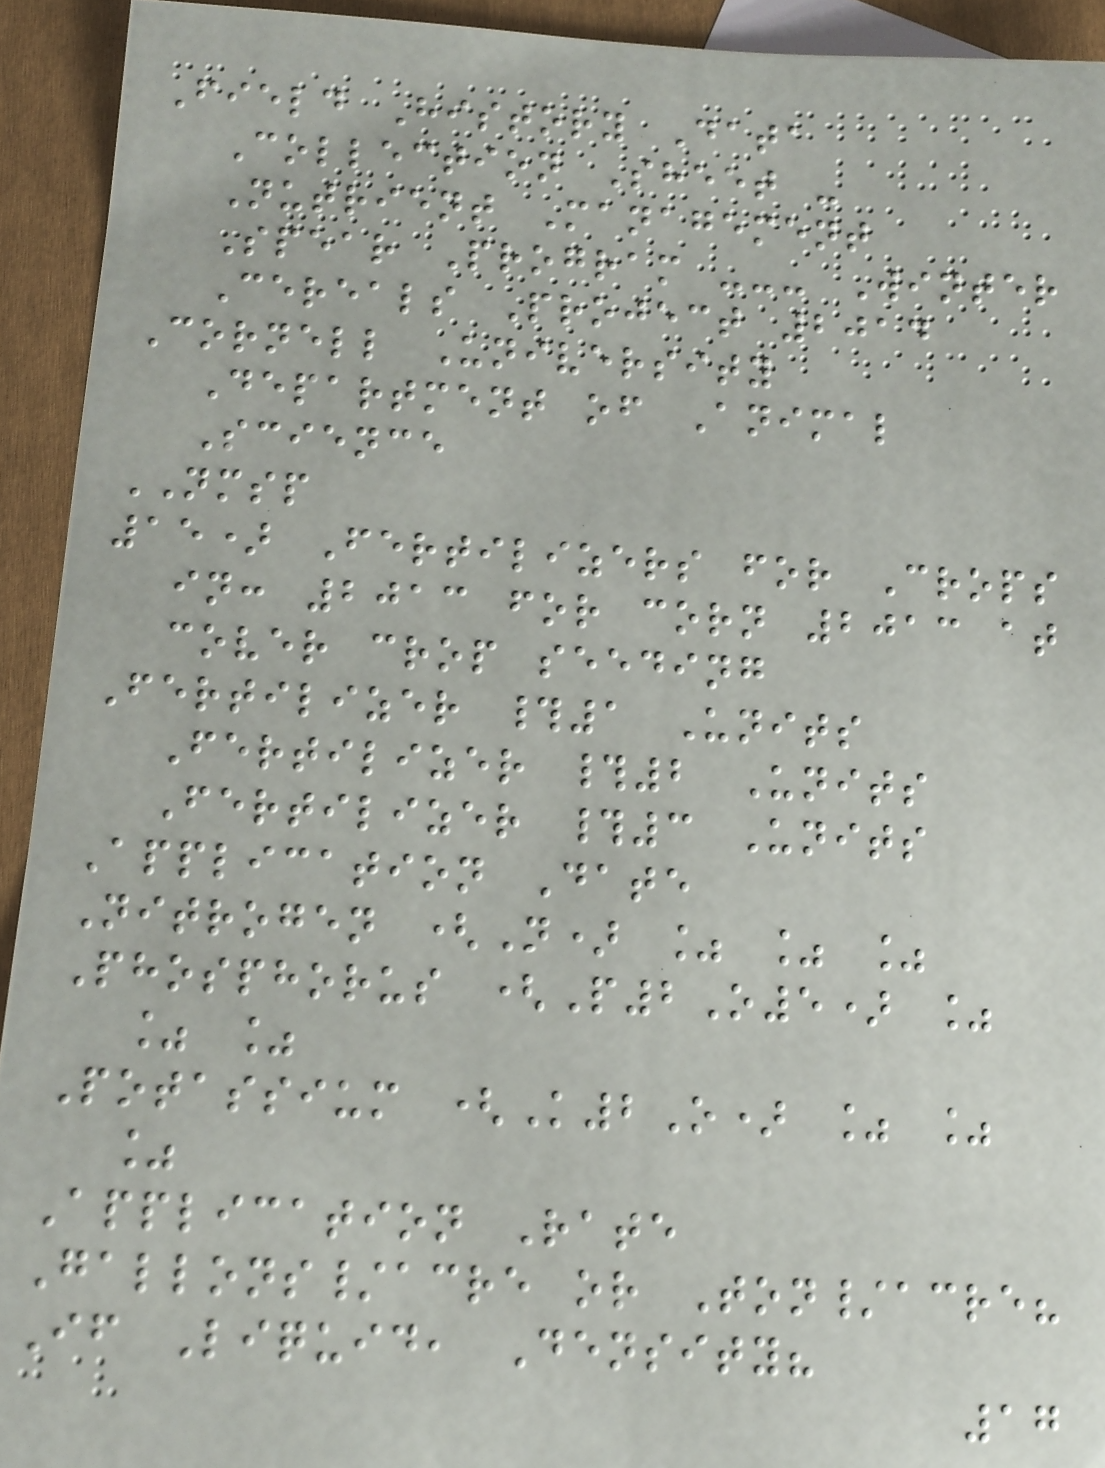Field History Data
Collection Sheet -
Nutrient Management
Spear Program --- Winter
Cereals Project 2014
Cornell University
Department of Animal
Science
NMSP
15) Fertilizers for Crops
in: 2013 for corn 2013 at
cover crop seeding
Fertilizer #1 Units
Fertilizer #2 Units
Fertilizer #3 Units
Application Date
Nitrogen (N) % % %
Phosphorus (P2O5) %
% %
Potassium (K2O) % %
%
Application Rate
Gallons/acre or Ton/acre?
If Liquid, Density?
17
